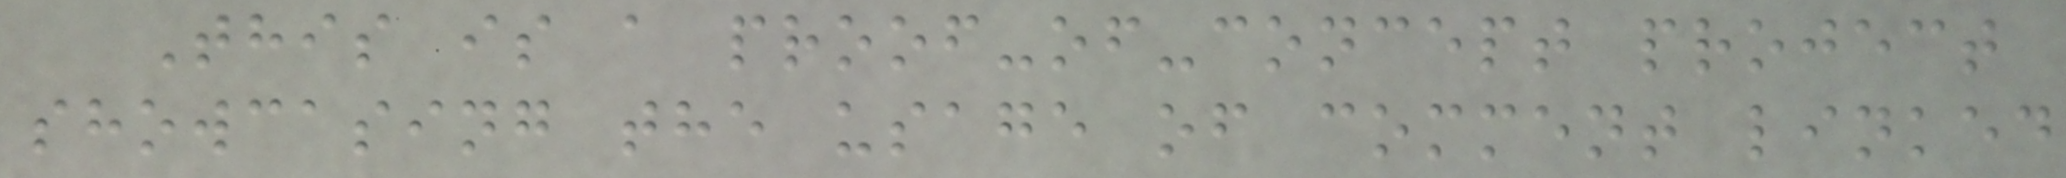This is a proof-of-concept project
showcasing the usage of comment linked
